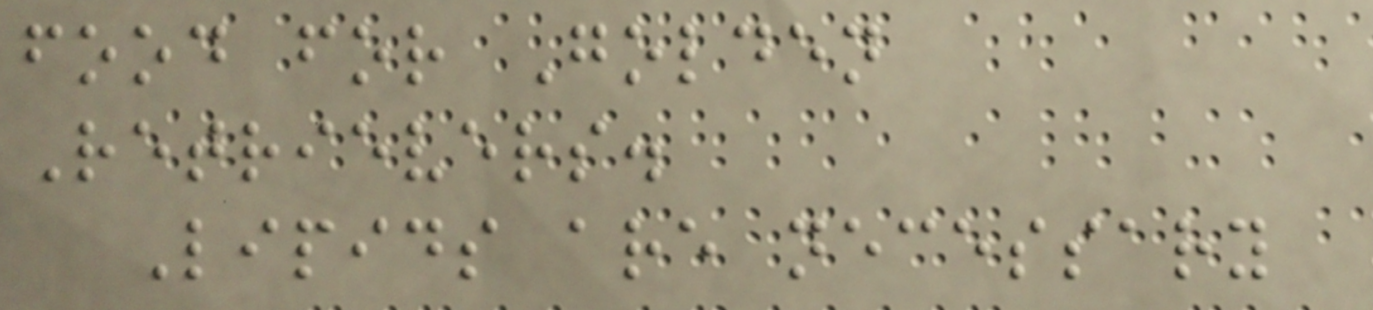food for Golden
Retrievers.
Lipids are necessary
